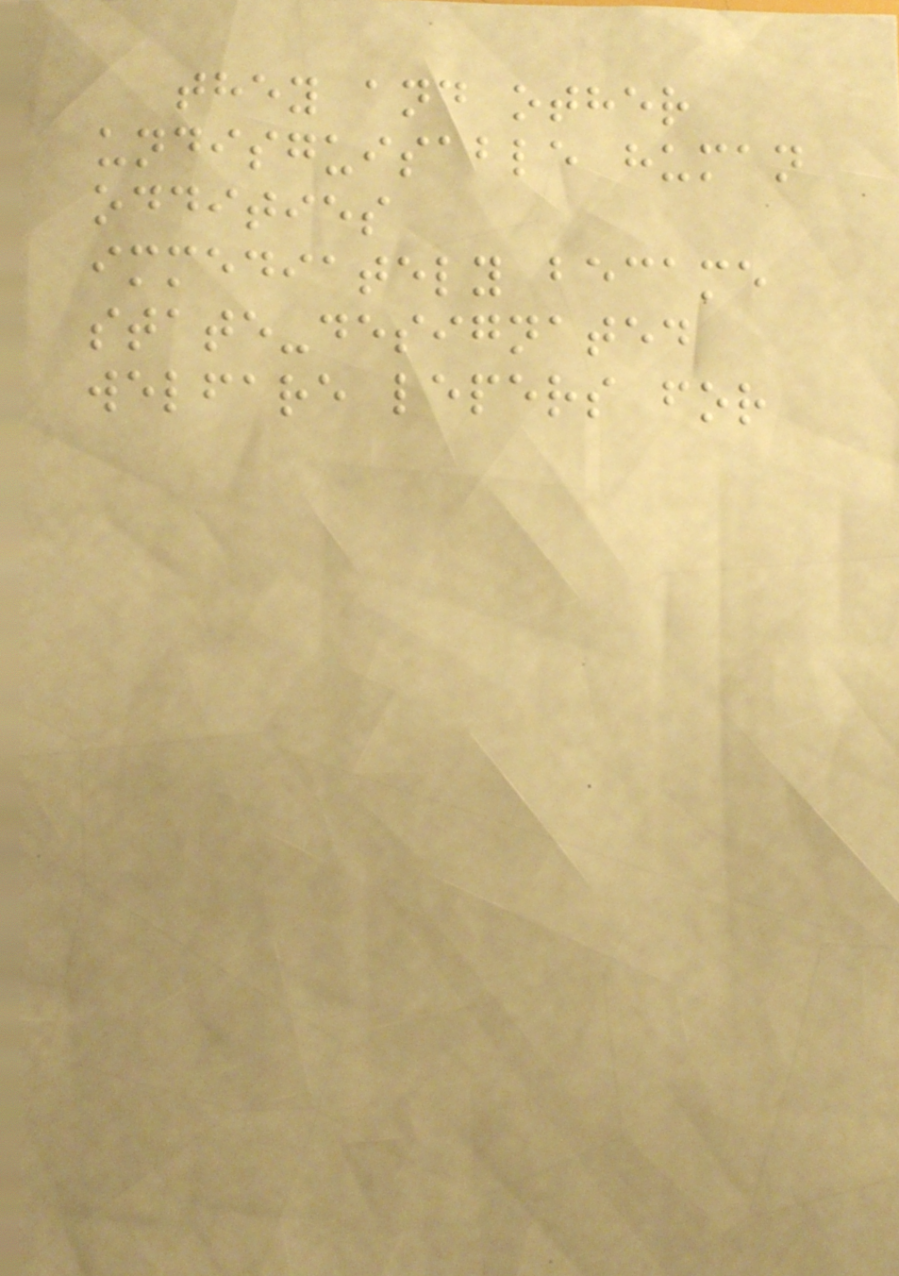they and other
undisguisable human
oddities
immediately became
state-designated
welfare lepers for
